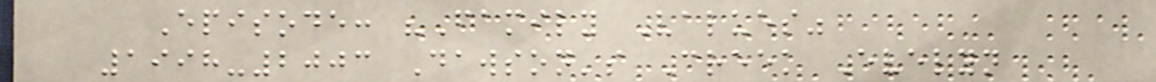Episode: "Family Values"
1998-2003 Dawson's Creek Evelyn
